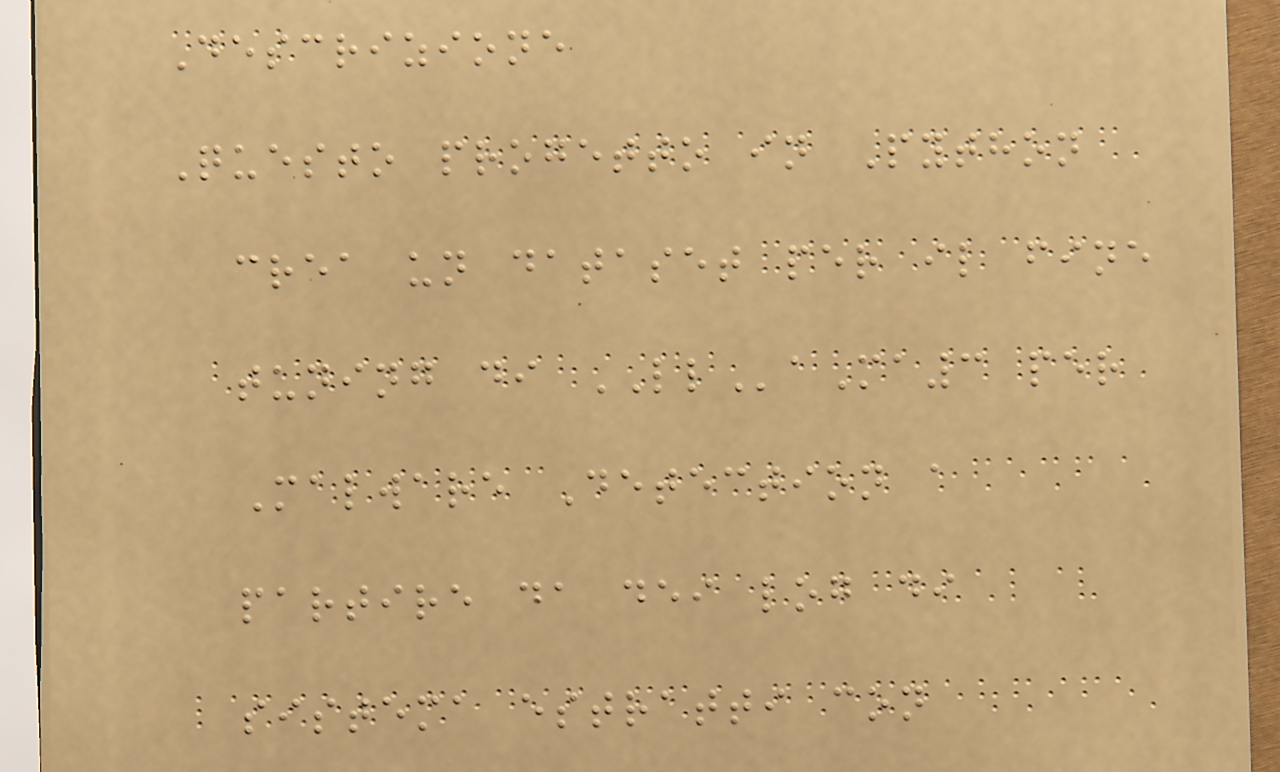Descrizione
Questo progetto in Python
crea un dataset per il fine
tuning di LLaMa3 per
Malware Detection a
partire da dei log di
sistema estratti con
